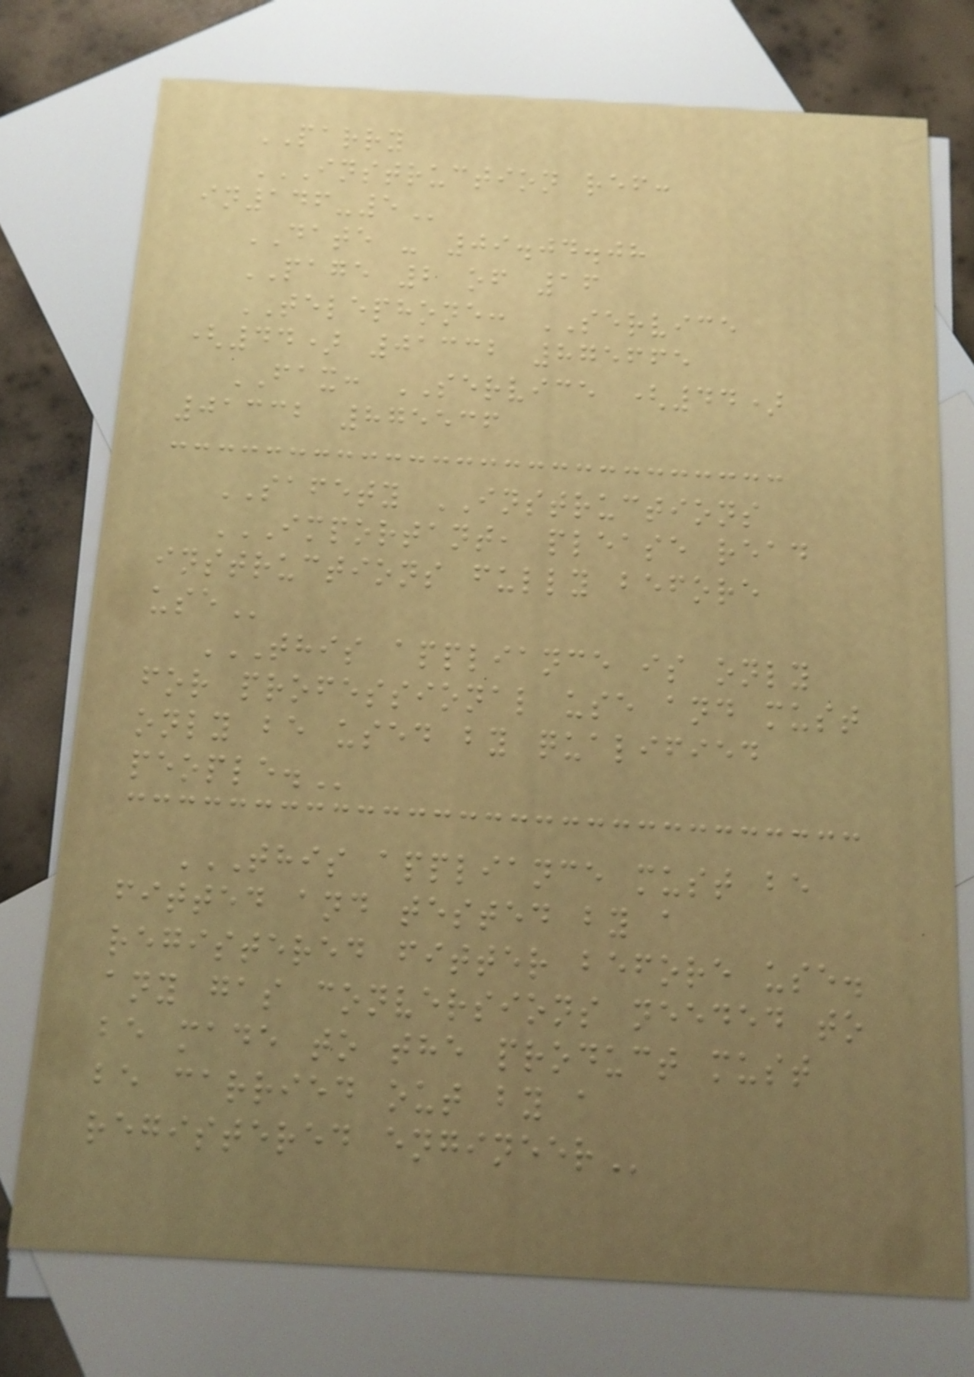PARRY
INSTRUCTION REF:
IN146-5
DATE - 09.04.08
PAGE 2 of 16
TELEPHONE: SERVICE
(44) 01332 875665
FAX: SERVICE (44)
01332 875536
SAFETY INSTRUCTIONS
IMPORTANT, PLEASE READ
INSTRUCTIONS FULLY BEFORE
USE
THIS APPLIANCE IS ONLY
FOR PROFESSIONAL USE AND MUST
ONLY BE USED BY QUALIFIED
PEOPLE.
THIS APPLIANCE MUST BE
FITTED AND TESTED BY A
REGISTERED FITTER BEFORE USE.
ANY GAS CONVERSIONS NEEDED TO
BE MADE TO THE PRODUCT MUST
BE CARRIED OUT BY A
REGISTERED ENGINEER
